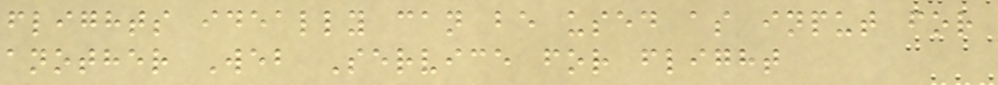flights ideally can be used as input for
another Web Service for flight
